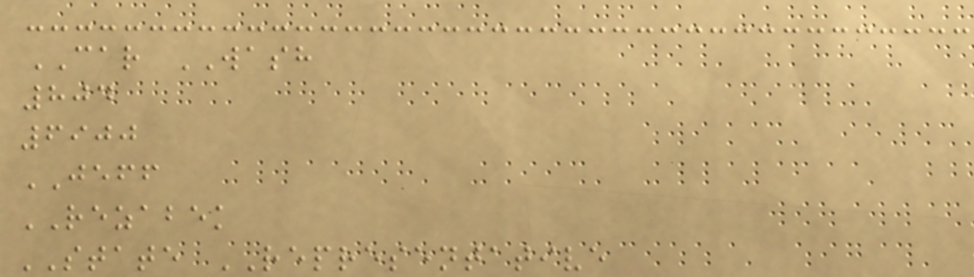CAR WASH
804
6900
JEFF
REZABEK
STATE REPRESENTATIVE
